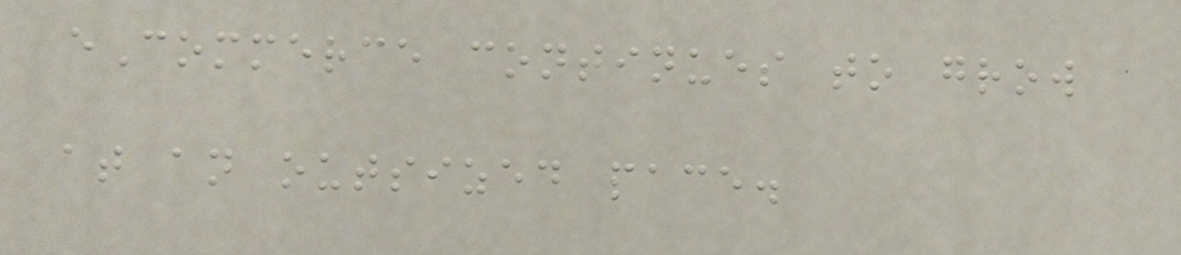eCommerce continues to grow
at an outsized pace.
